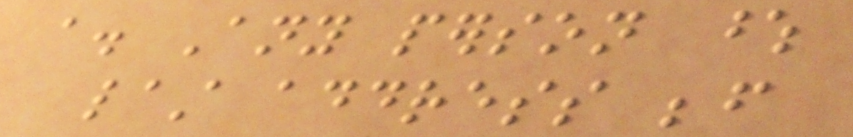a. Any person whose
last address before
